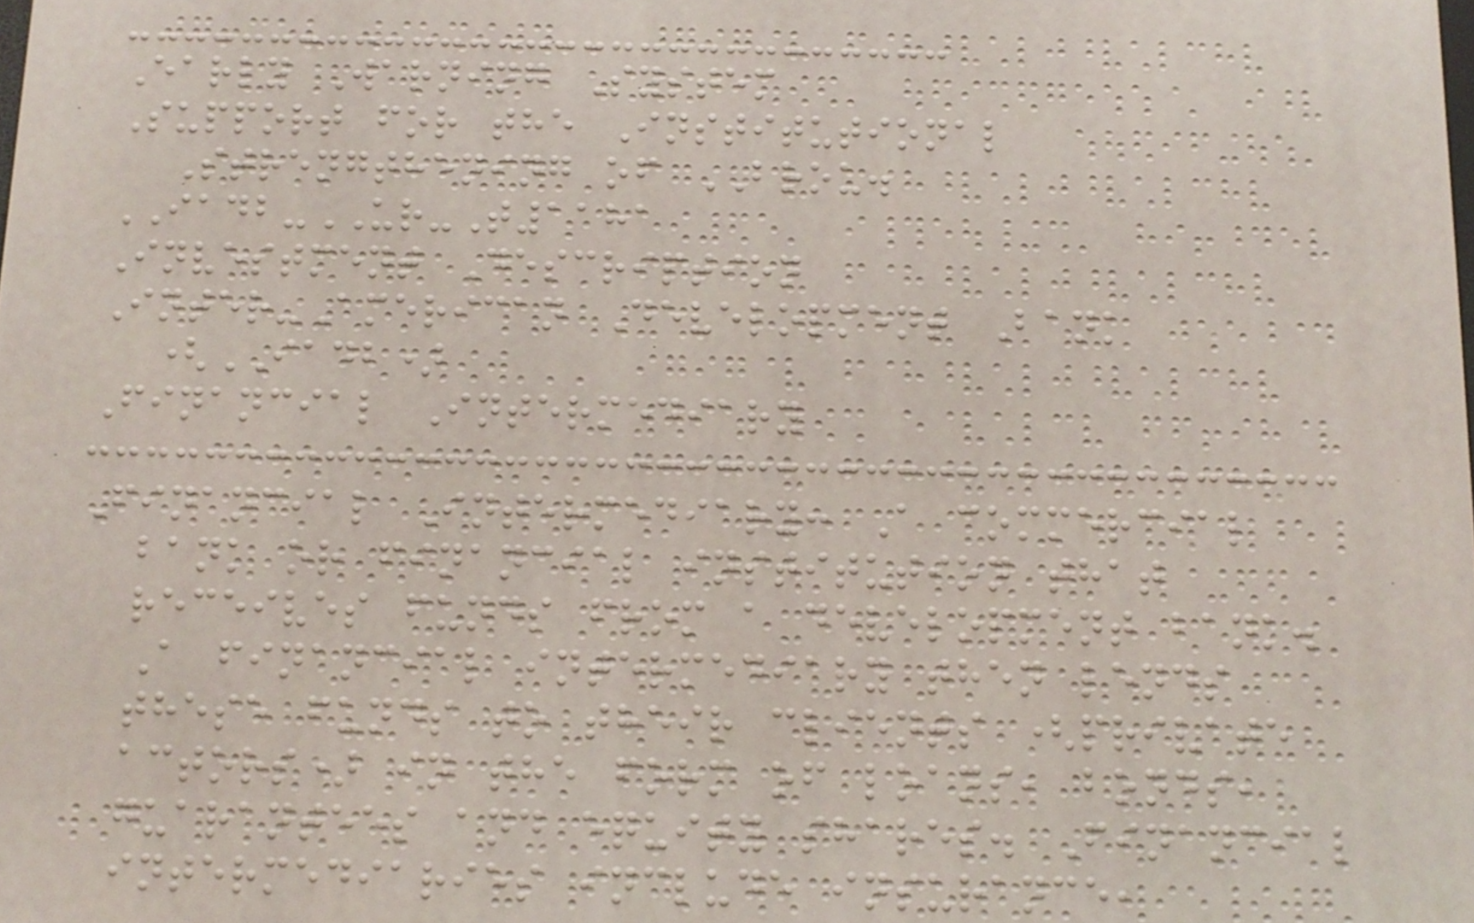Early Warning System
Support for the Institutional
Strengthening of BROU.
IADB-UR-T1181
Investment Description
Inter-American Development Bank
(IADB)
Financial Intermediary
Financial Intermediary: A commercial
bank or financial institution that
receives funds from a development bank.
A financial intermediary then lends
these funds to their clients (private
actors) in the form of loans, bonds,
guarantees and equity shares. Financial
intermediaries include insurance,
